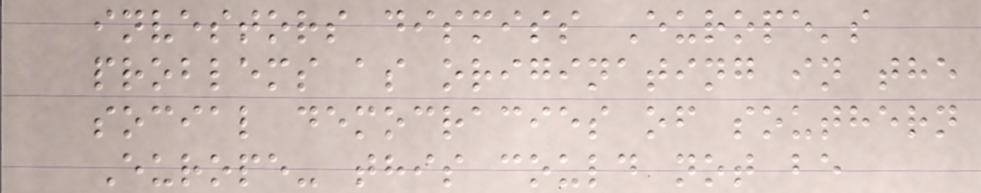investors dismiss Europe's
problems as originating in the
social democracies of southern
Europe- this could not be
